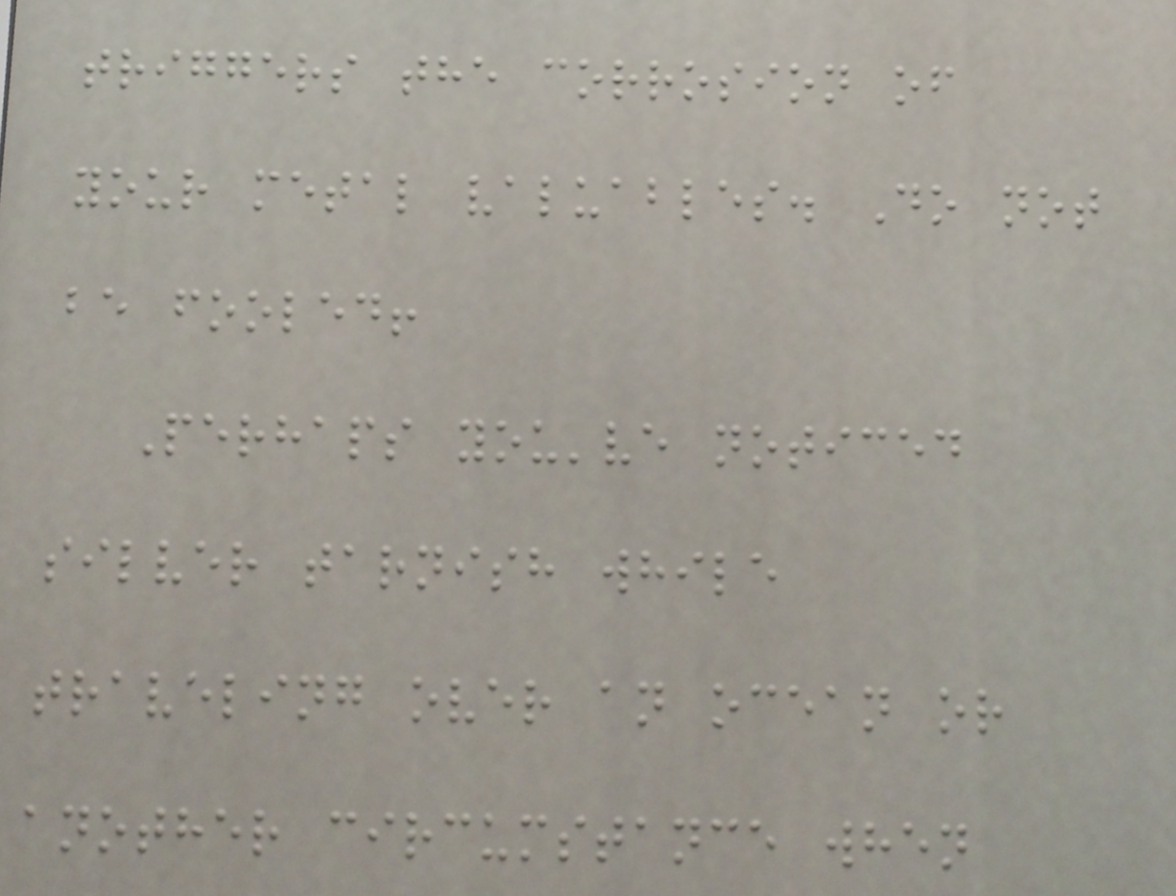triggers the corrosion of
your metal valuables. Do not
be fooled!
Perhaps you've noticed
silver tarnish while
traveling over an ocean or
another circumstance when
